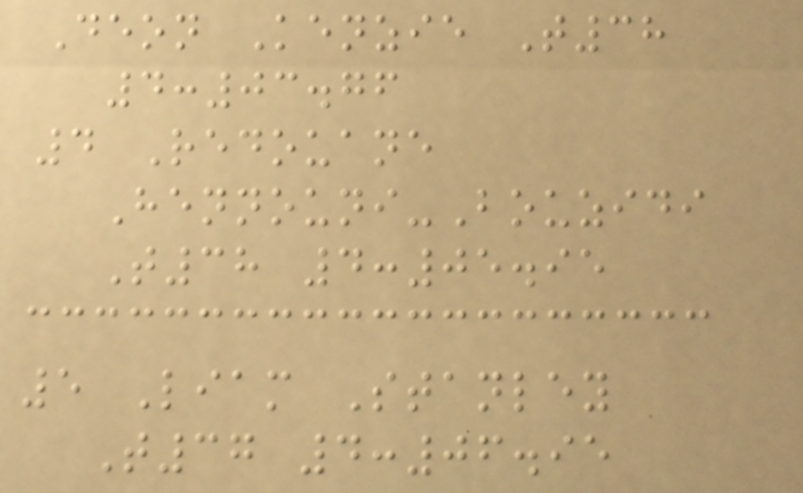Deon Kenzie T38
4:03.76
4 Redouane
Hennouni-Bouzidi
T38 4:05.95
5 Liam Stanley
T37 4:06.95
